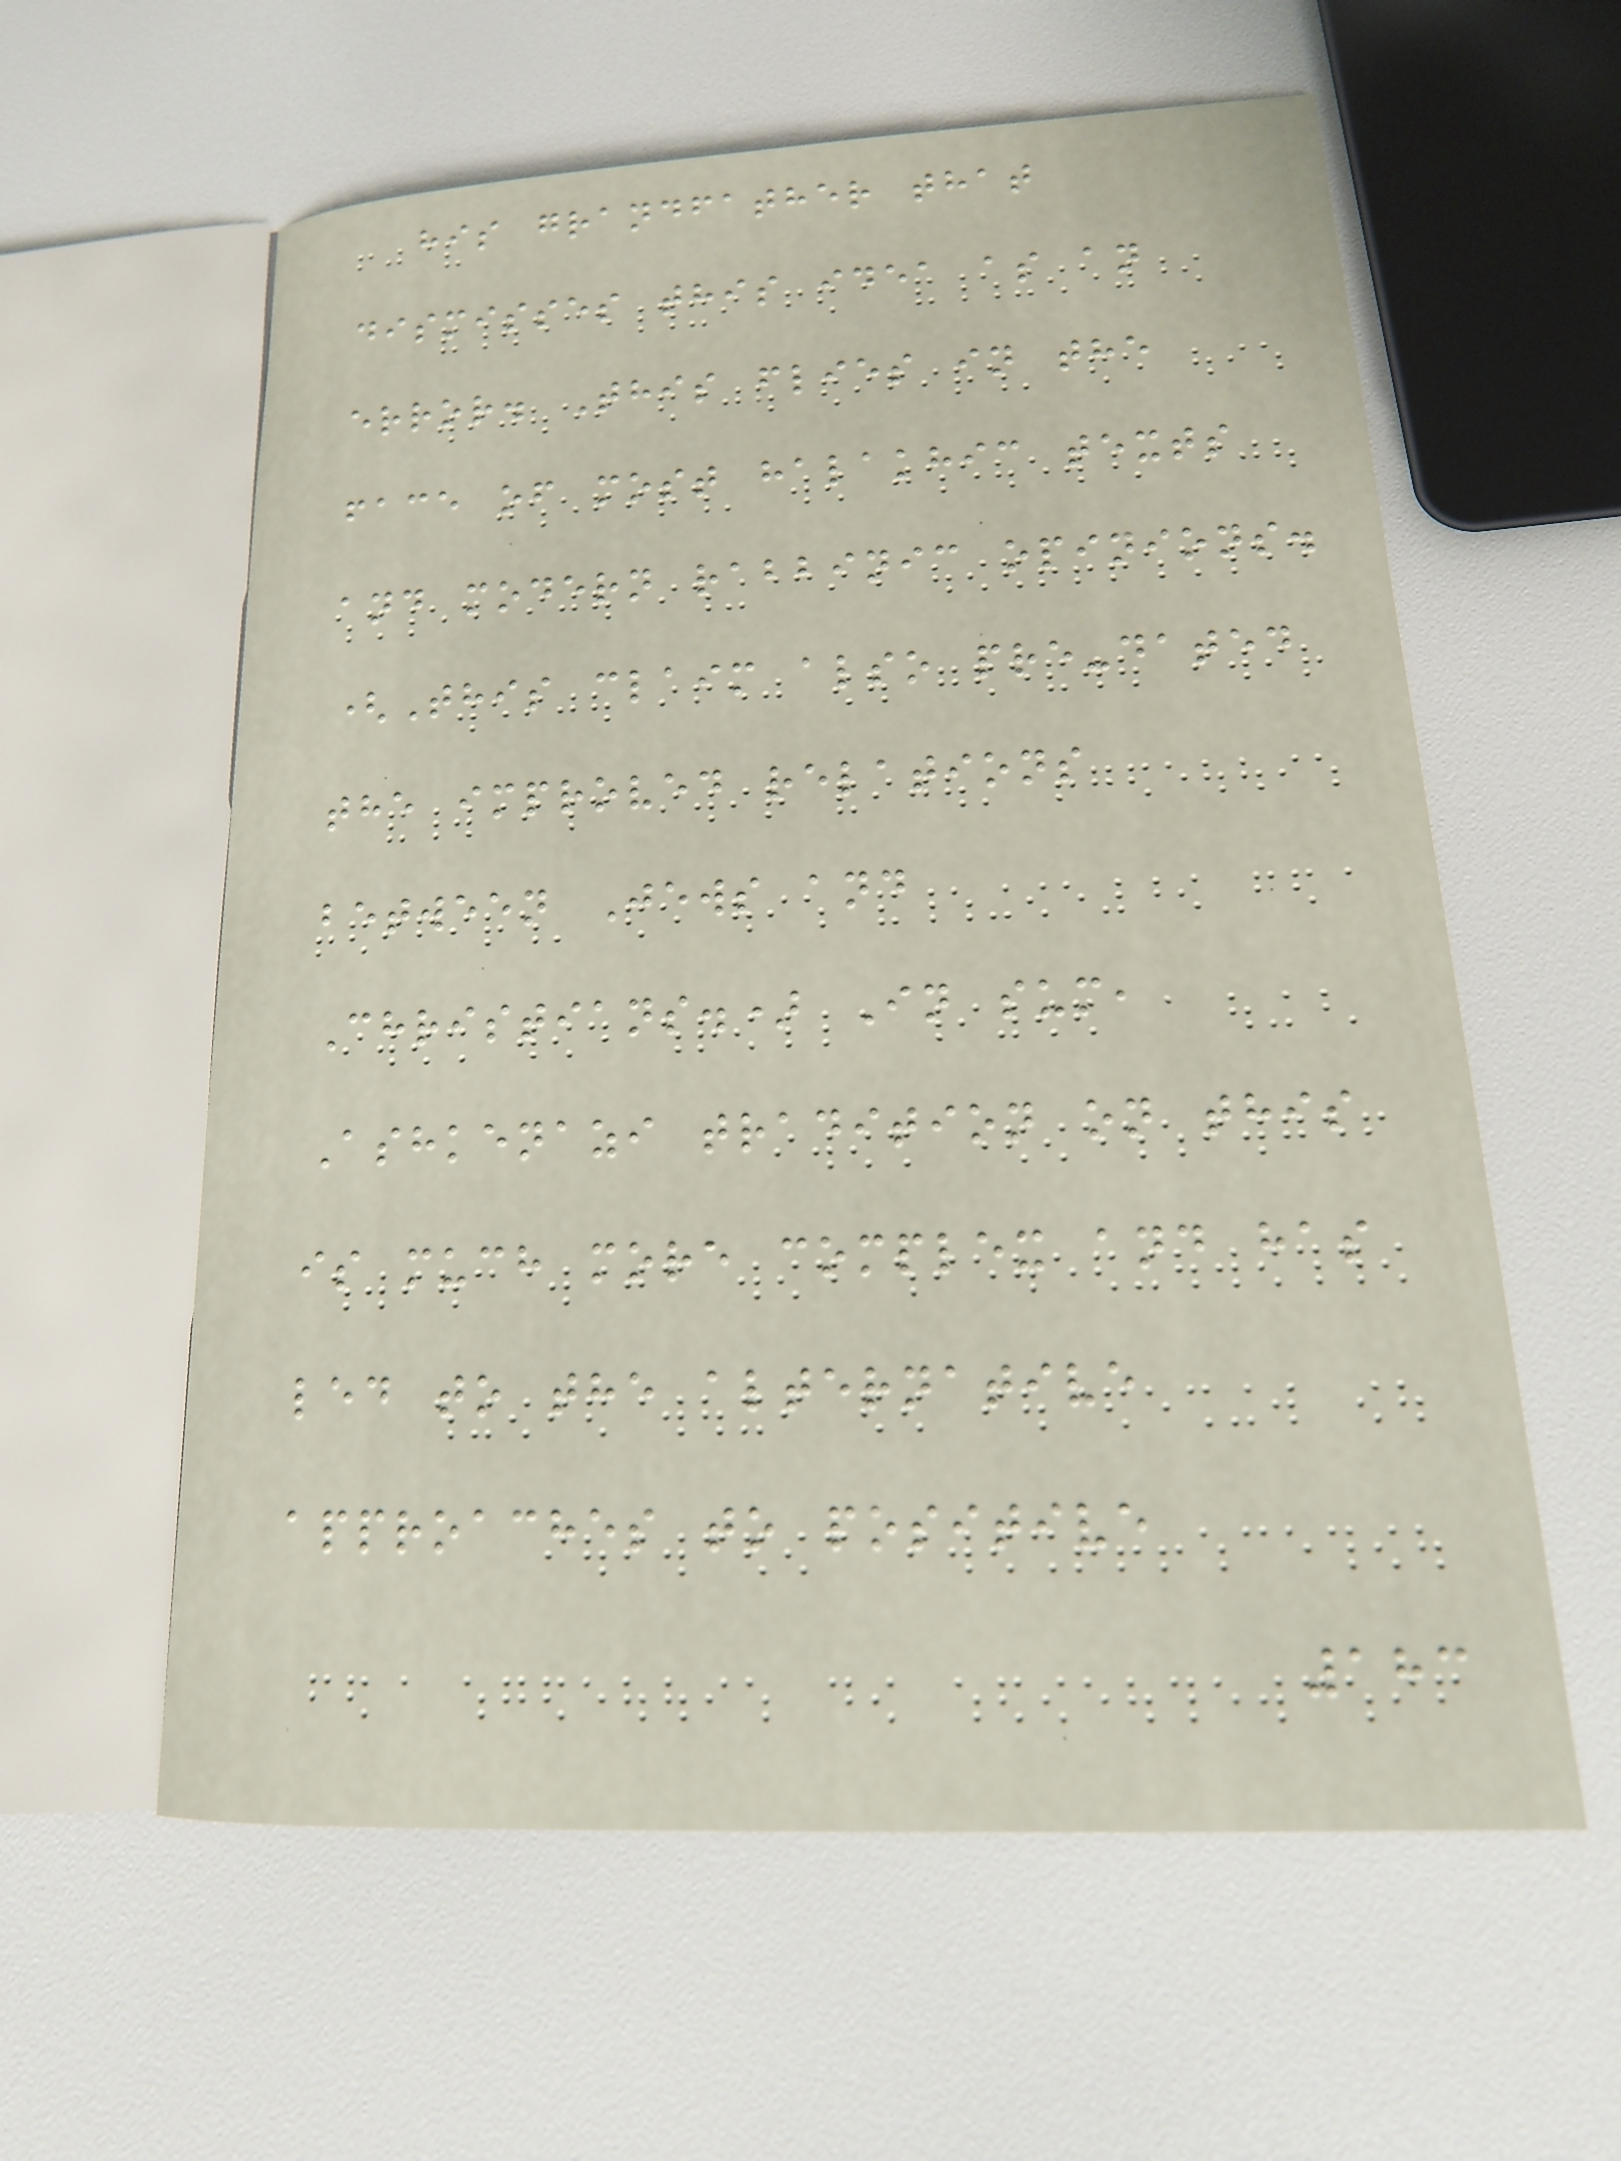his grandfather that
dismisses this idea as an
error. This flies in the
face of most halakhic texts
and modern rabbinic opinions.
(This claim also pre-dated
the improved relations
between Jews and
Christians.) In sum,
Ashkenazi tradition on this
is much more complex and has
led to the alternative
approaches to positive
183
